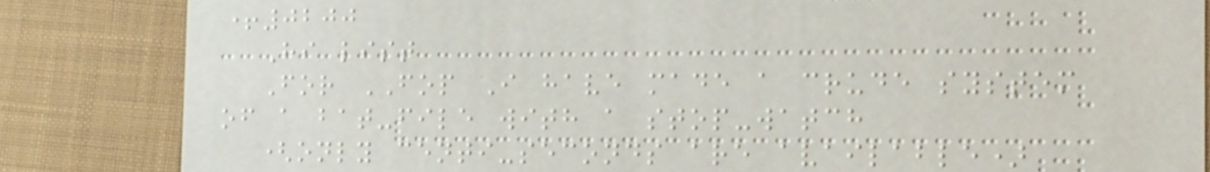+0200
Hi list
For FOP I have made a crude system
of a bat-file with a stop-watch
(only centi-seconds are available)
